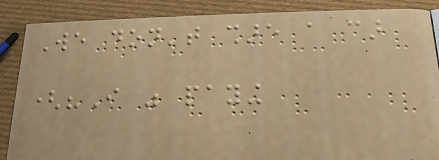We don't share a car
("I was paying
